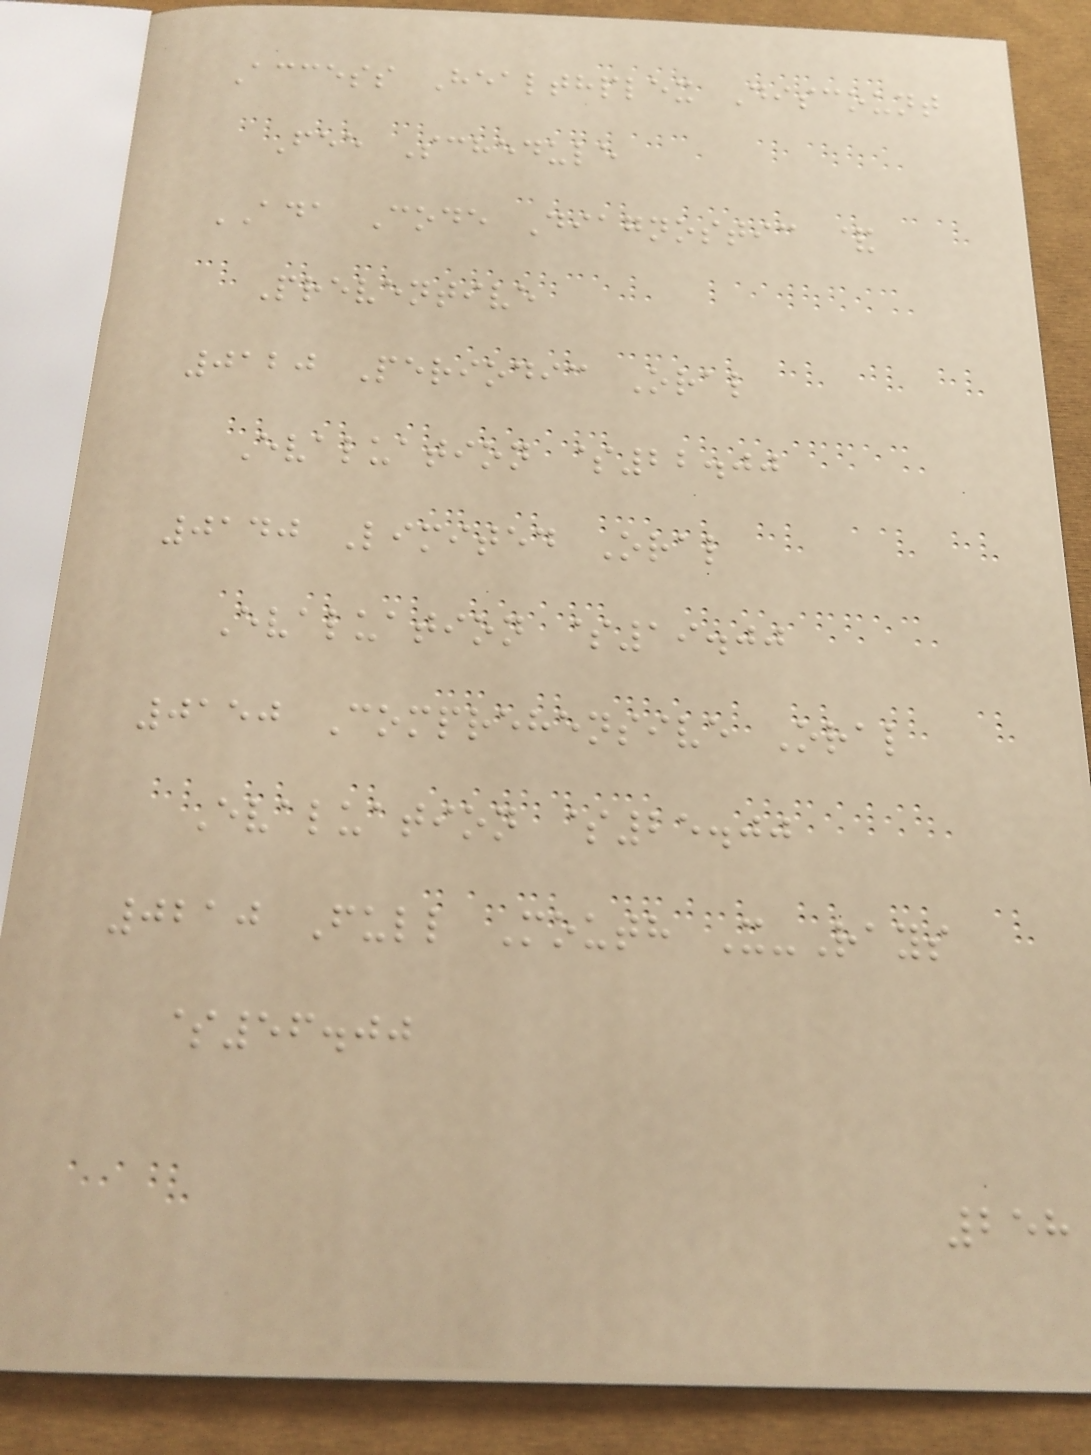Access Healthplex Discount
Fee Schedule
ADA Code Diagnostic &
Preventive
0120 Periodic Oral
Evaluation $22.00
0140 Limited Oral
Evaluation $19.00
0150 Comprehensive Oral
Evaluation $25.00
0210 Full Mouth X-Rays
$56.00
258
